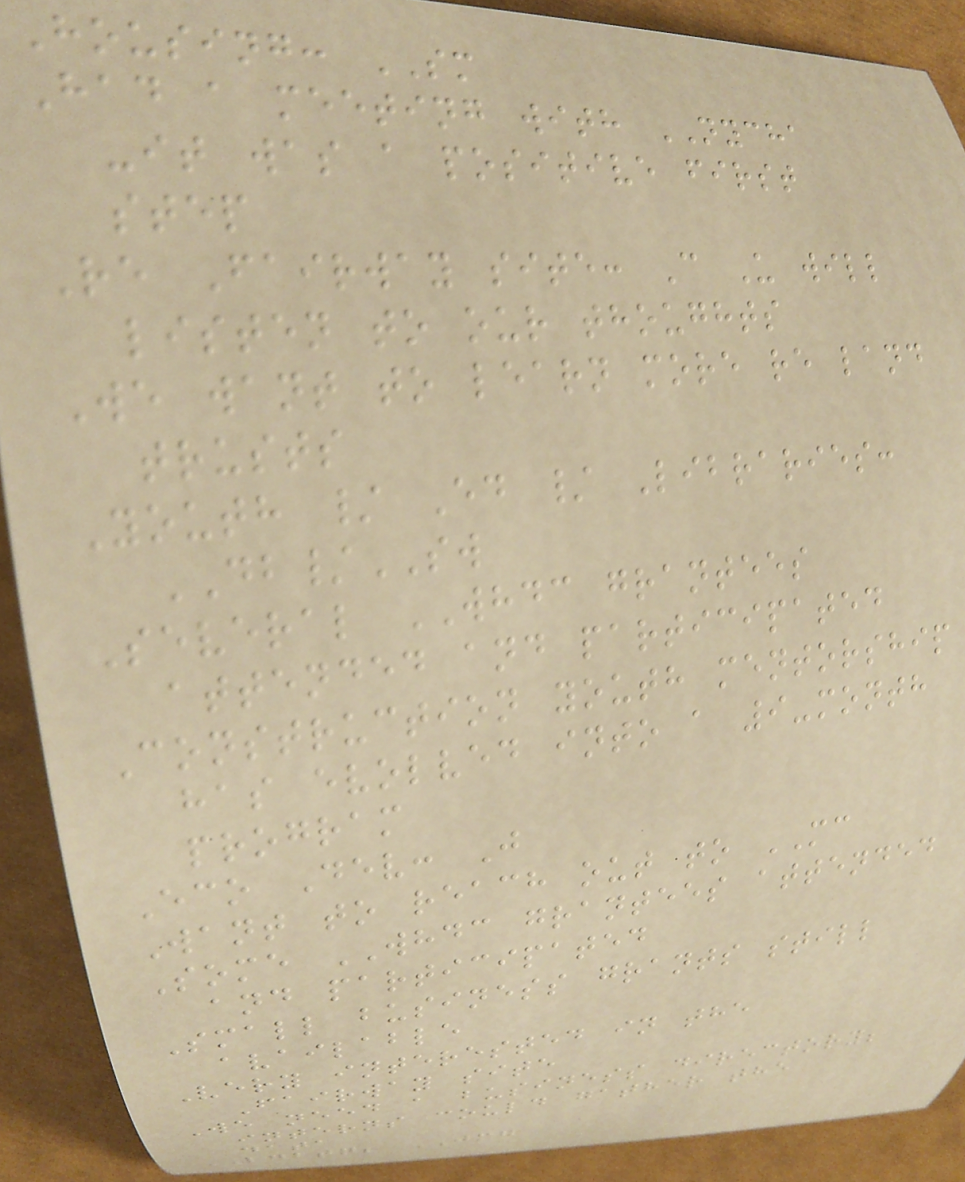Housing: SM
Had a meeting with NYCHA
-it was a positive first
step
Re Fairway site: C U will
listen to our thoughts
We want to learn more re land
trusts
Youth / Ed / Libraries:
DB/SW
Several WHDC grantees
attended and participated
Construction youth mentorship
has evolved into a 9-month
program
Eco Dev: J
Want to reach out to MC
Some WHDC grantees attended
and participated
Small business grants still
available
Very interested in the
Fairway site
We need a business directory;
interns could gather the
data
LGBTQ; JMG
